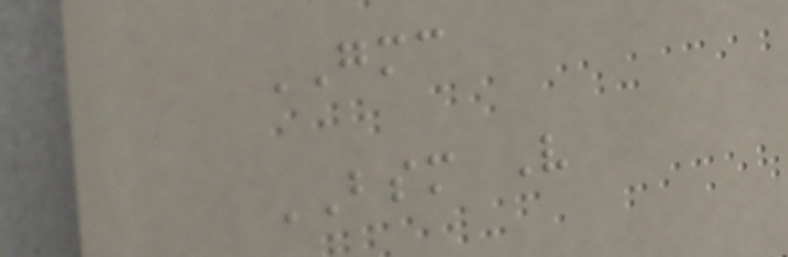GMC
BSM V
